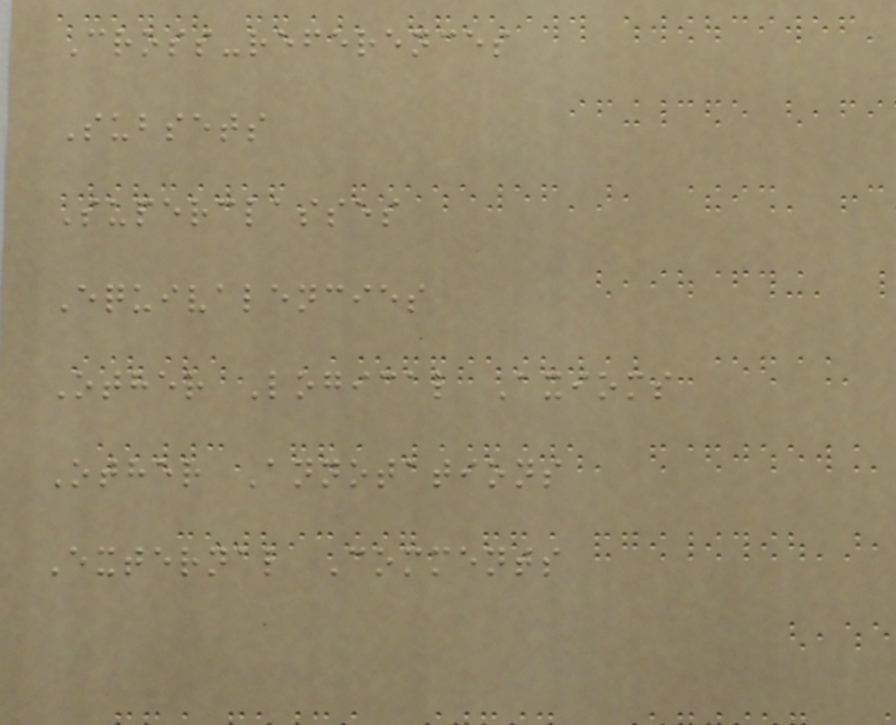Cross-references
Subsets
Superclasses
Equivalencies
Other Logical Axioms
Other Annotations
External Comments
